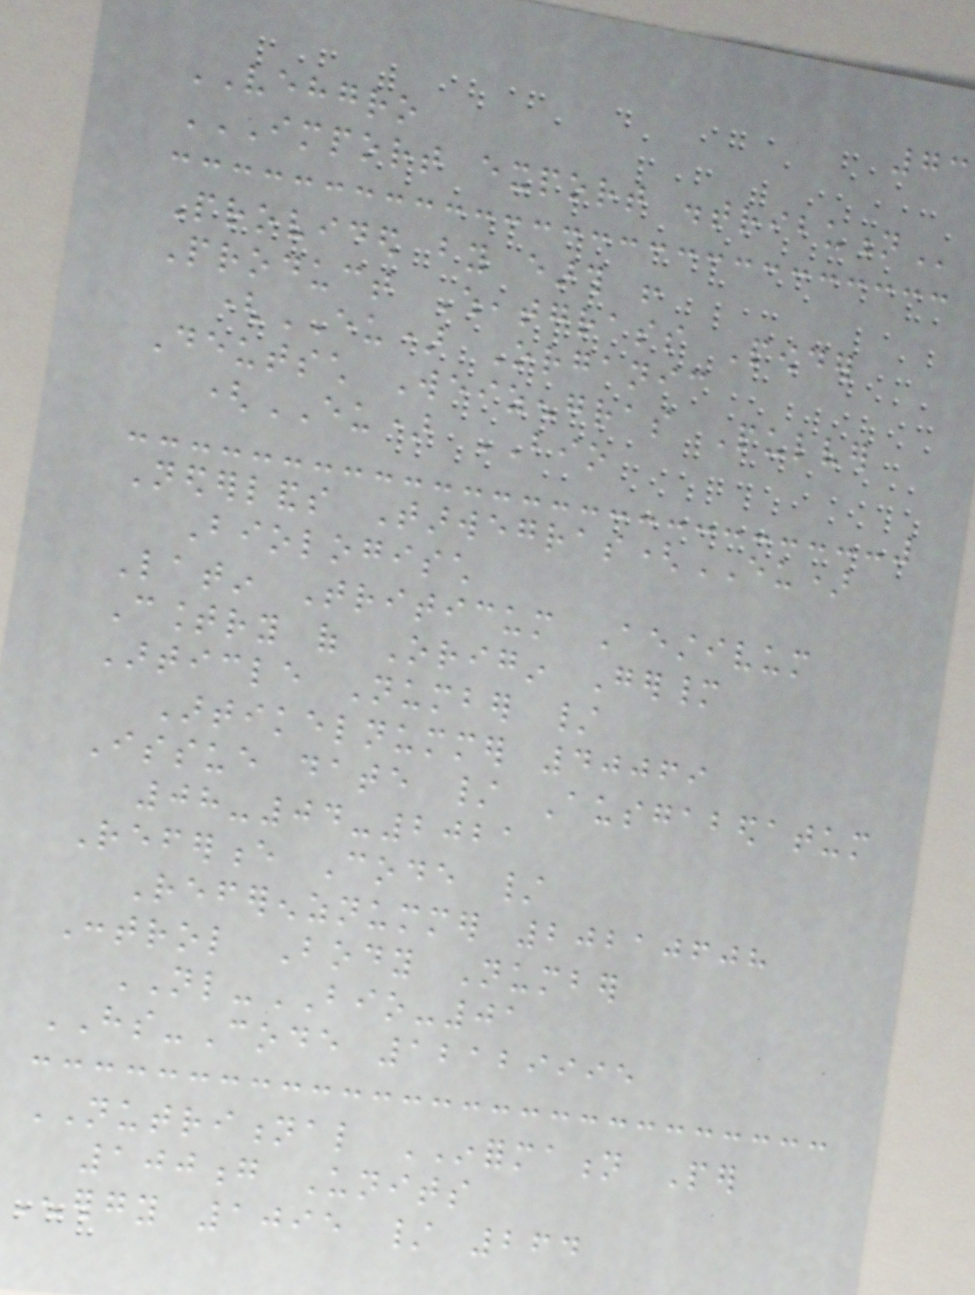73
VEHGRO
IMPORT EXPORT DISTRIBUTION
Provided by earth !
Product Wheatgrass Powder
(EU) Organic
Deutsch Weizengras Pulver
(EU) BIO
Nederlands Tarwegras(EU)
Biologisch
Latin Triticum Aestivum
Country of Origin Germany
Article Number /
Artikelnummer 40069
Issue date / Ausgabedatum
08-04-2021
Reference Code /
Referenznummer 20210608
Control Body Number
NL-BIO-01
HS-Code 12129995
NUTRITIONAL INFORMATION Per
100g Units
Energy 1095 / 264
